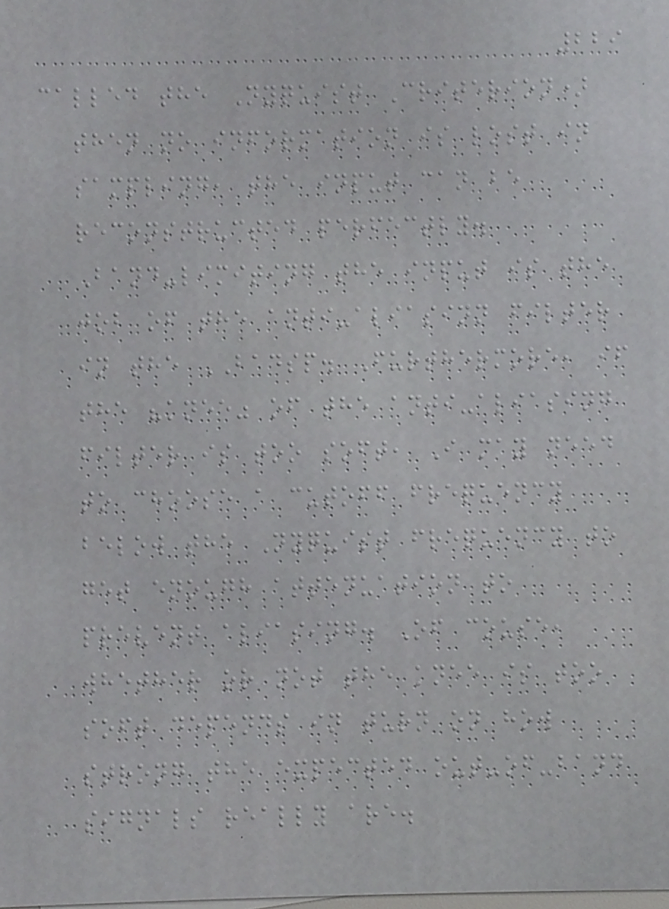229
called the Nyquist Criterion)
then no information is lost in
sampling, the input can be
reconstructed perfectly.
Band-limiting the input is the
job of the anti-aliasinn filter
in the BADSP. Furthermore, if
the "knee" of the anti-aliasing
filter is too soft, I may need
to choose a cutoff frequency
below the Nyquist frequency to
get enough attenuation to
prevent aliasing. Of couse,
whether or not the knee is too
soft depends in turn on how
strong the expected out-of-band
signals really are.
